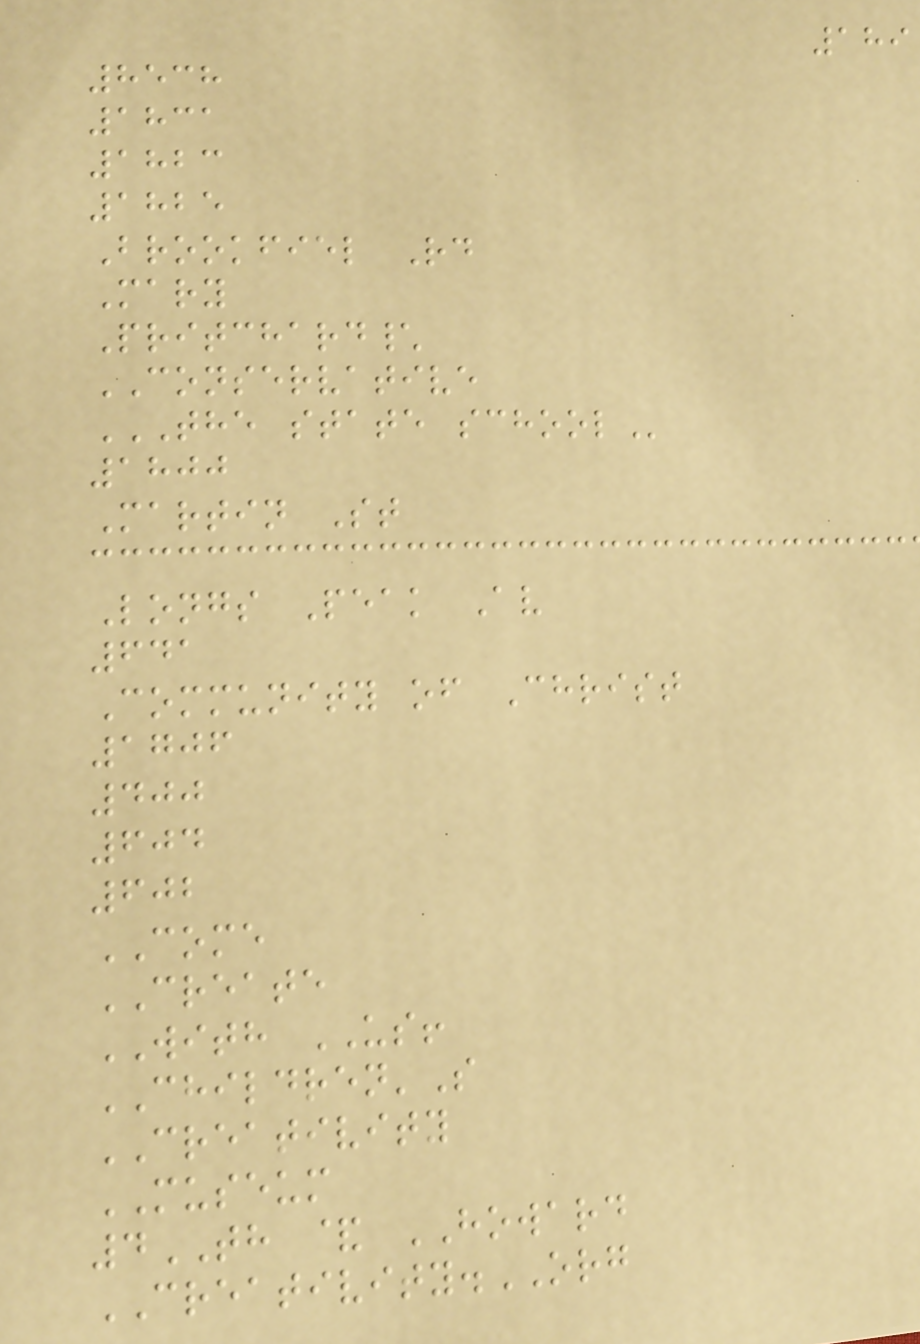189
8538
1831
1823
1825
Brookfiel Rd
Mary
Pritchard\
CONSERVATIVE
THE STATE SCHOOL
1800
Martin St
Longs Peak Av
641
Community of Christ
1706
400
604
602
COME
CREATE
WITH US!
CHILDREN'S
CREATIVITY
MUSEUM
4TH & HOWARD
CREATIVITY.ORG
